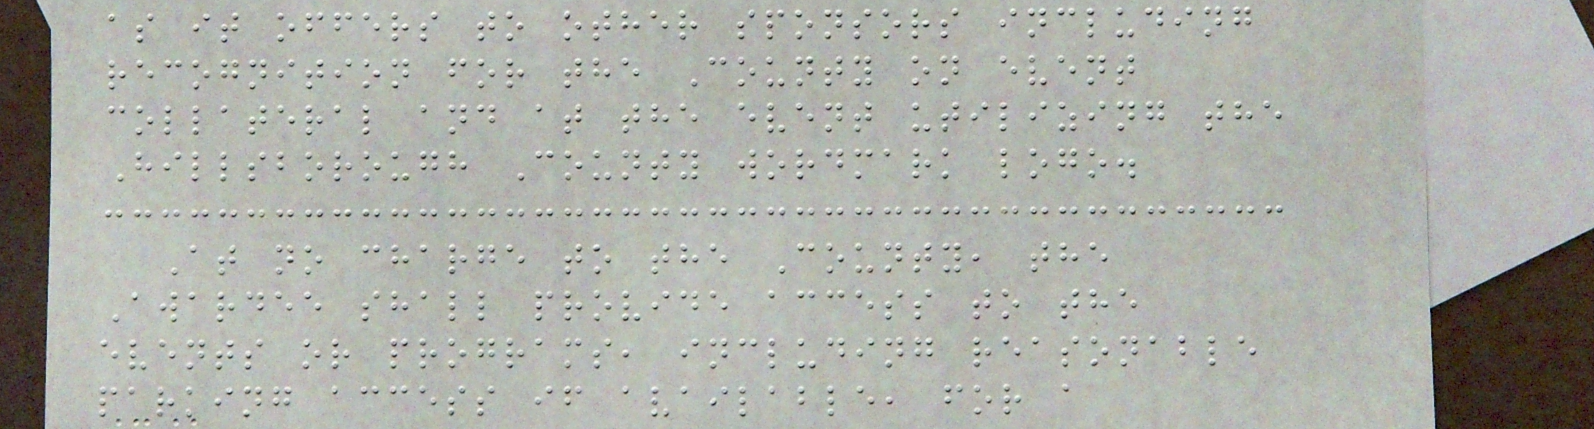as it offers to other sponsors including
recognition for the County on event
collateral and at the event utilizing the
Hillsborough County wordmark logo.
At no charge to the County, the
Awardee shall provide access to the
events or programs, including reasonable
parking access if available, for a
